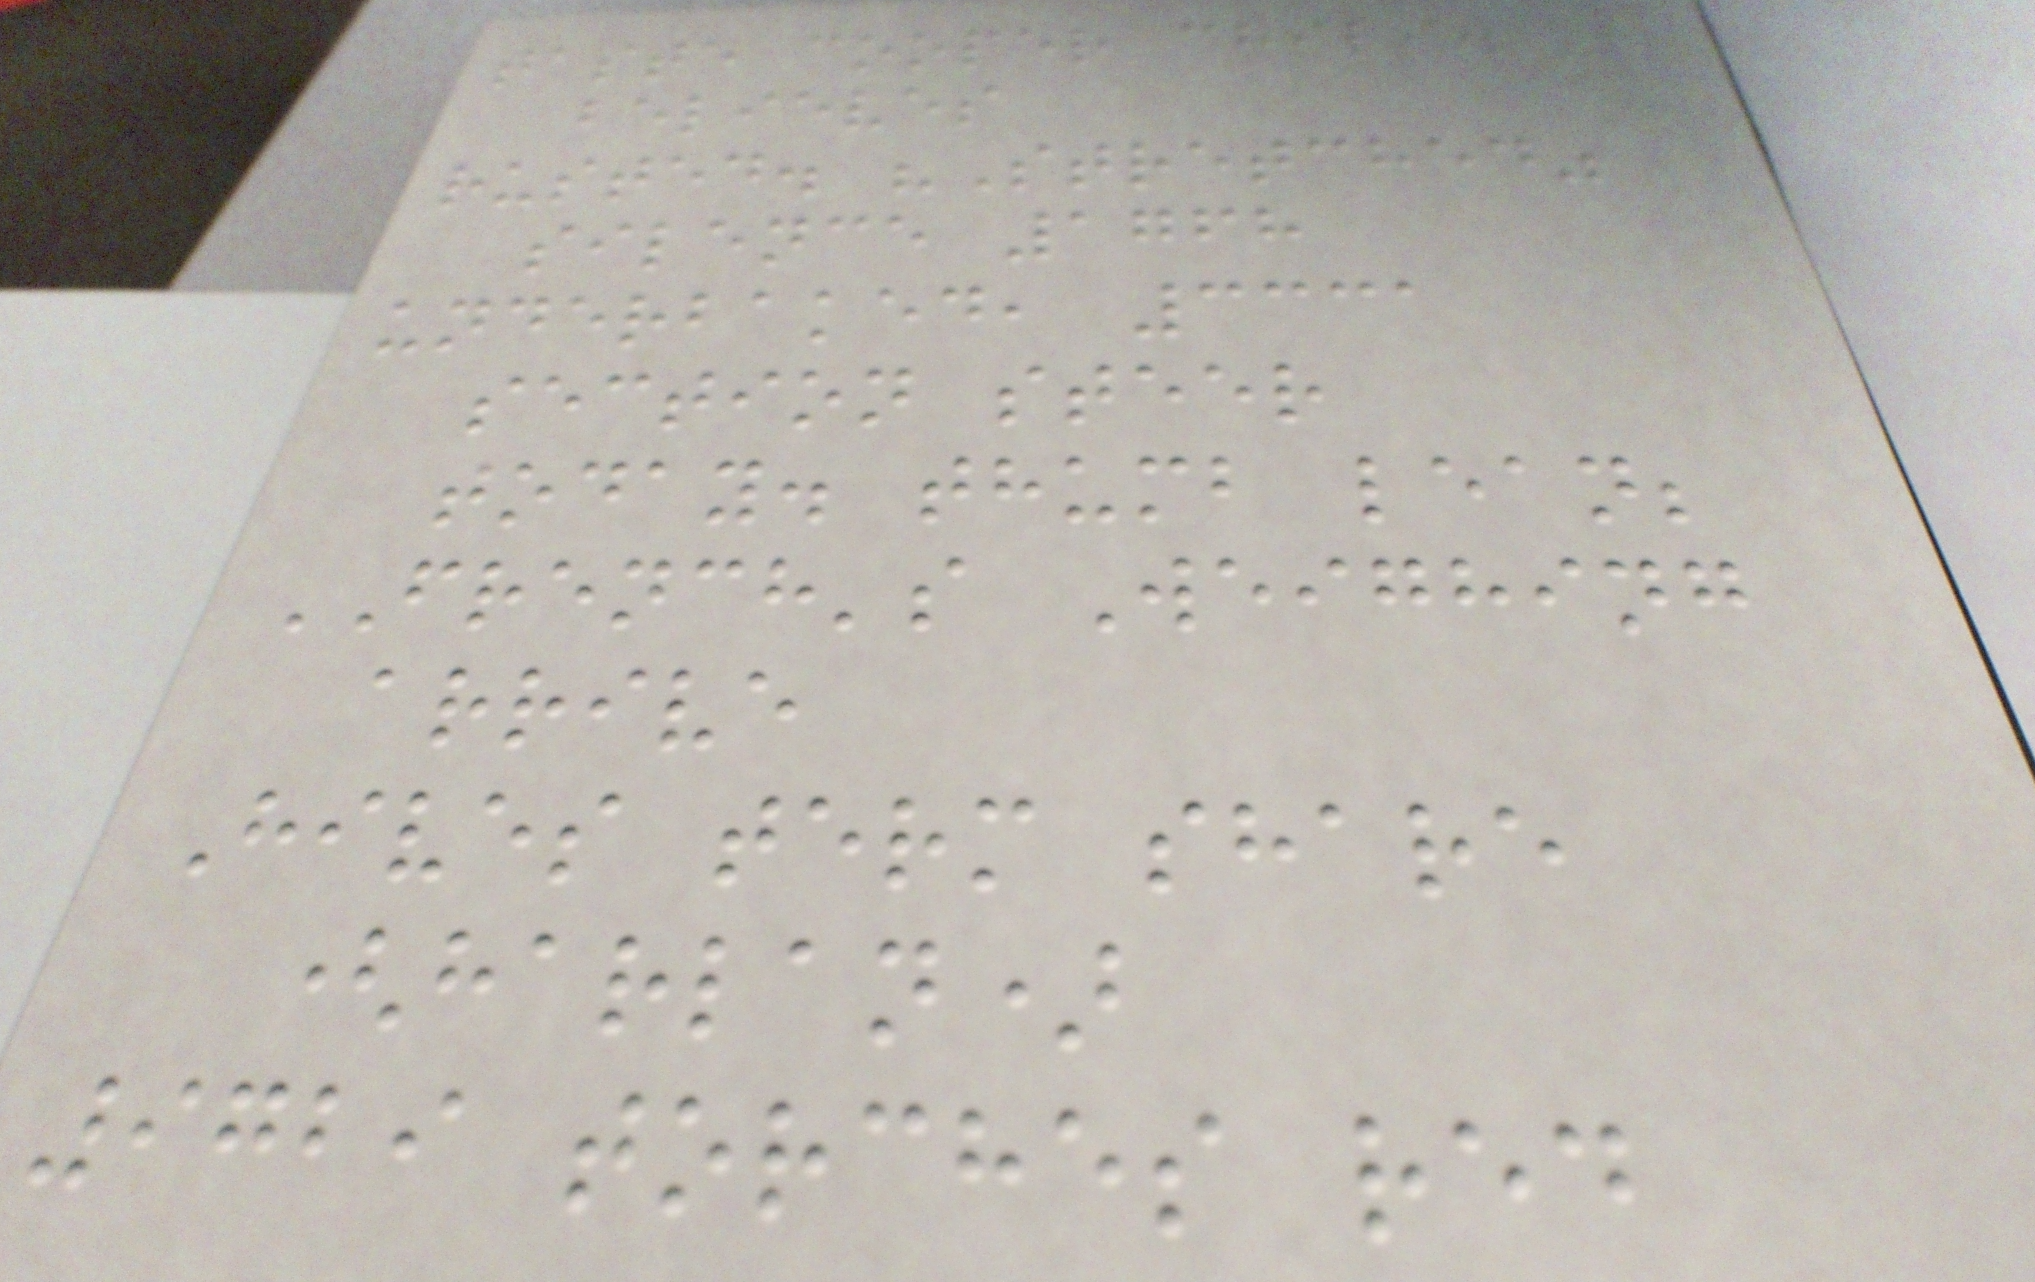taste cooper chili.
believes
rusted. "Stretched"
silence 1768
underbaked, 3331
section steer
today. thumb lean;
FRENCH's Weighing
arrive
Hives term share
(harlan)
9729 torches red
